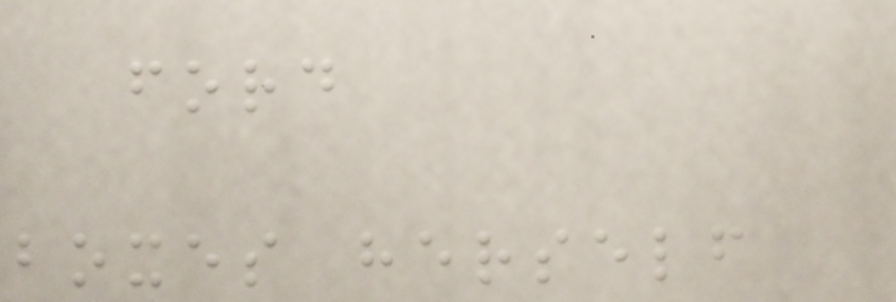ford
boxes herself
